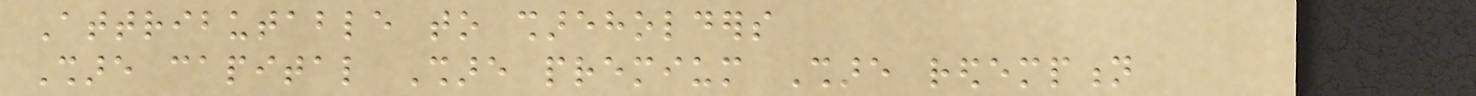Attributable to shareholders
Share capital Share premium Share redemption
